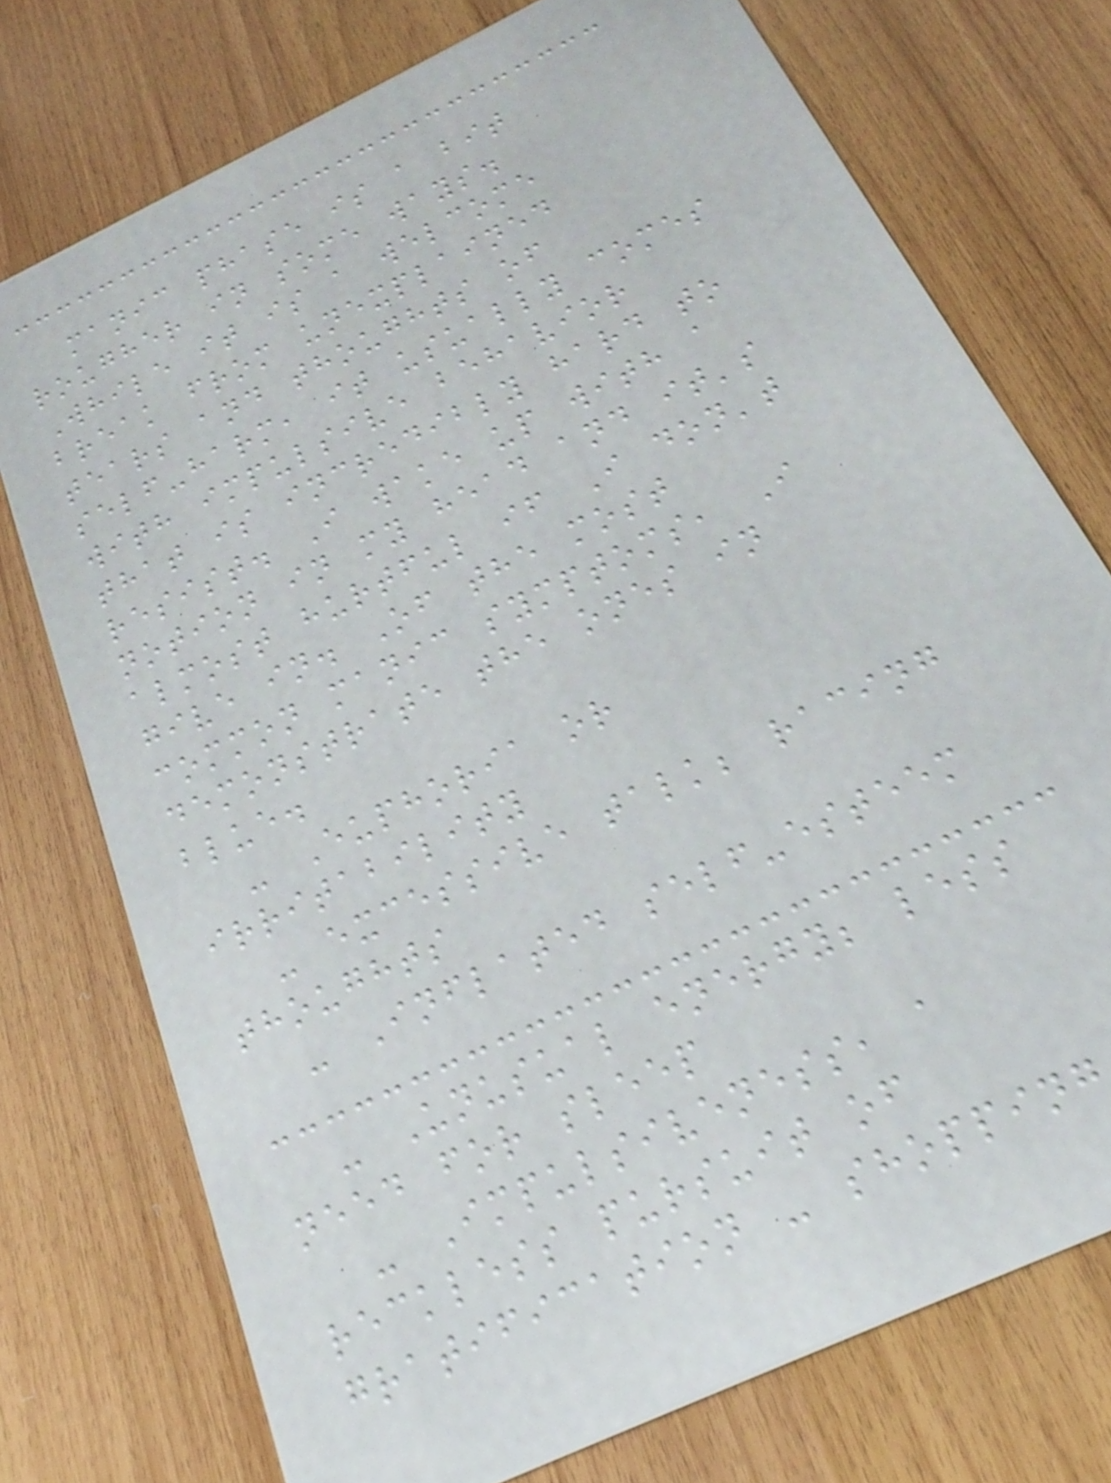manic phase is a bit
rougher in some ways.
While it is a welcome
break from unexplained
tears and thoughts of
self-harm, it usually comes
with impulsive behavior
that is incredibly hard to
resist. I wake up with a
notion in my head and it's
almost hurtful if I don't
give in. Of the most
common manic symptoms, I
demonstrate the ones in
blue.
- Euphoria or
irritability
- excessive talk; racing
thoughts
- Inflated self-esteem
- Unusual energy; less
need for sleep
- Impulsiveness, a
reckless pursuit of
gratification - shopping
